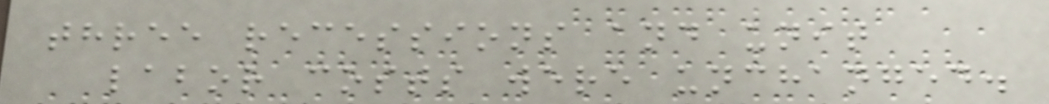three recessions and unit
labor costs were unchanged.
